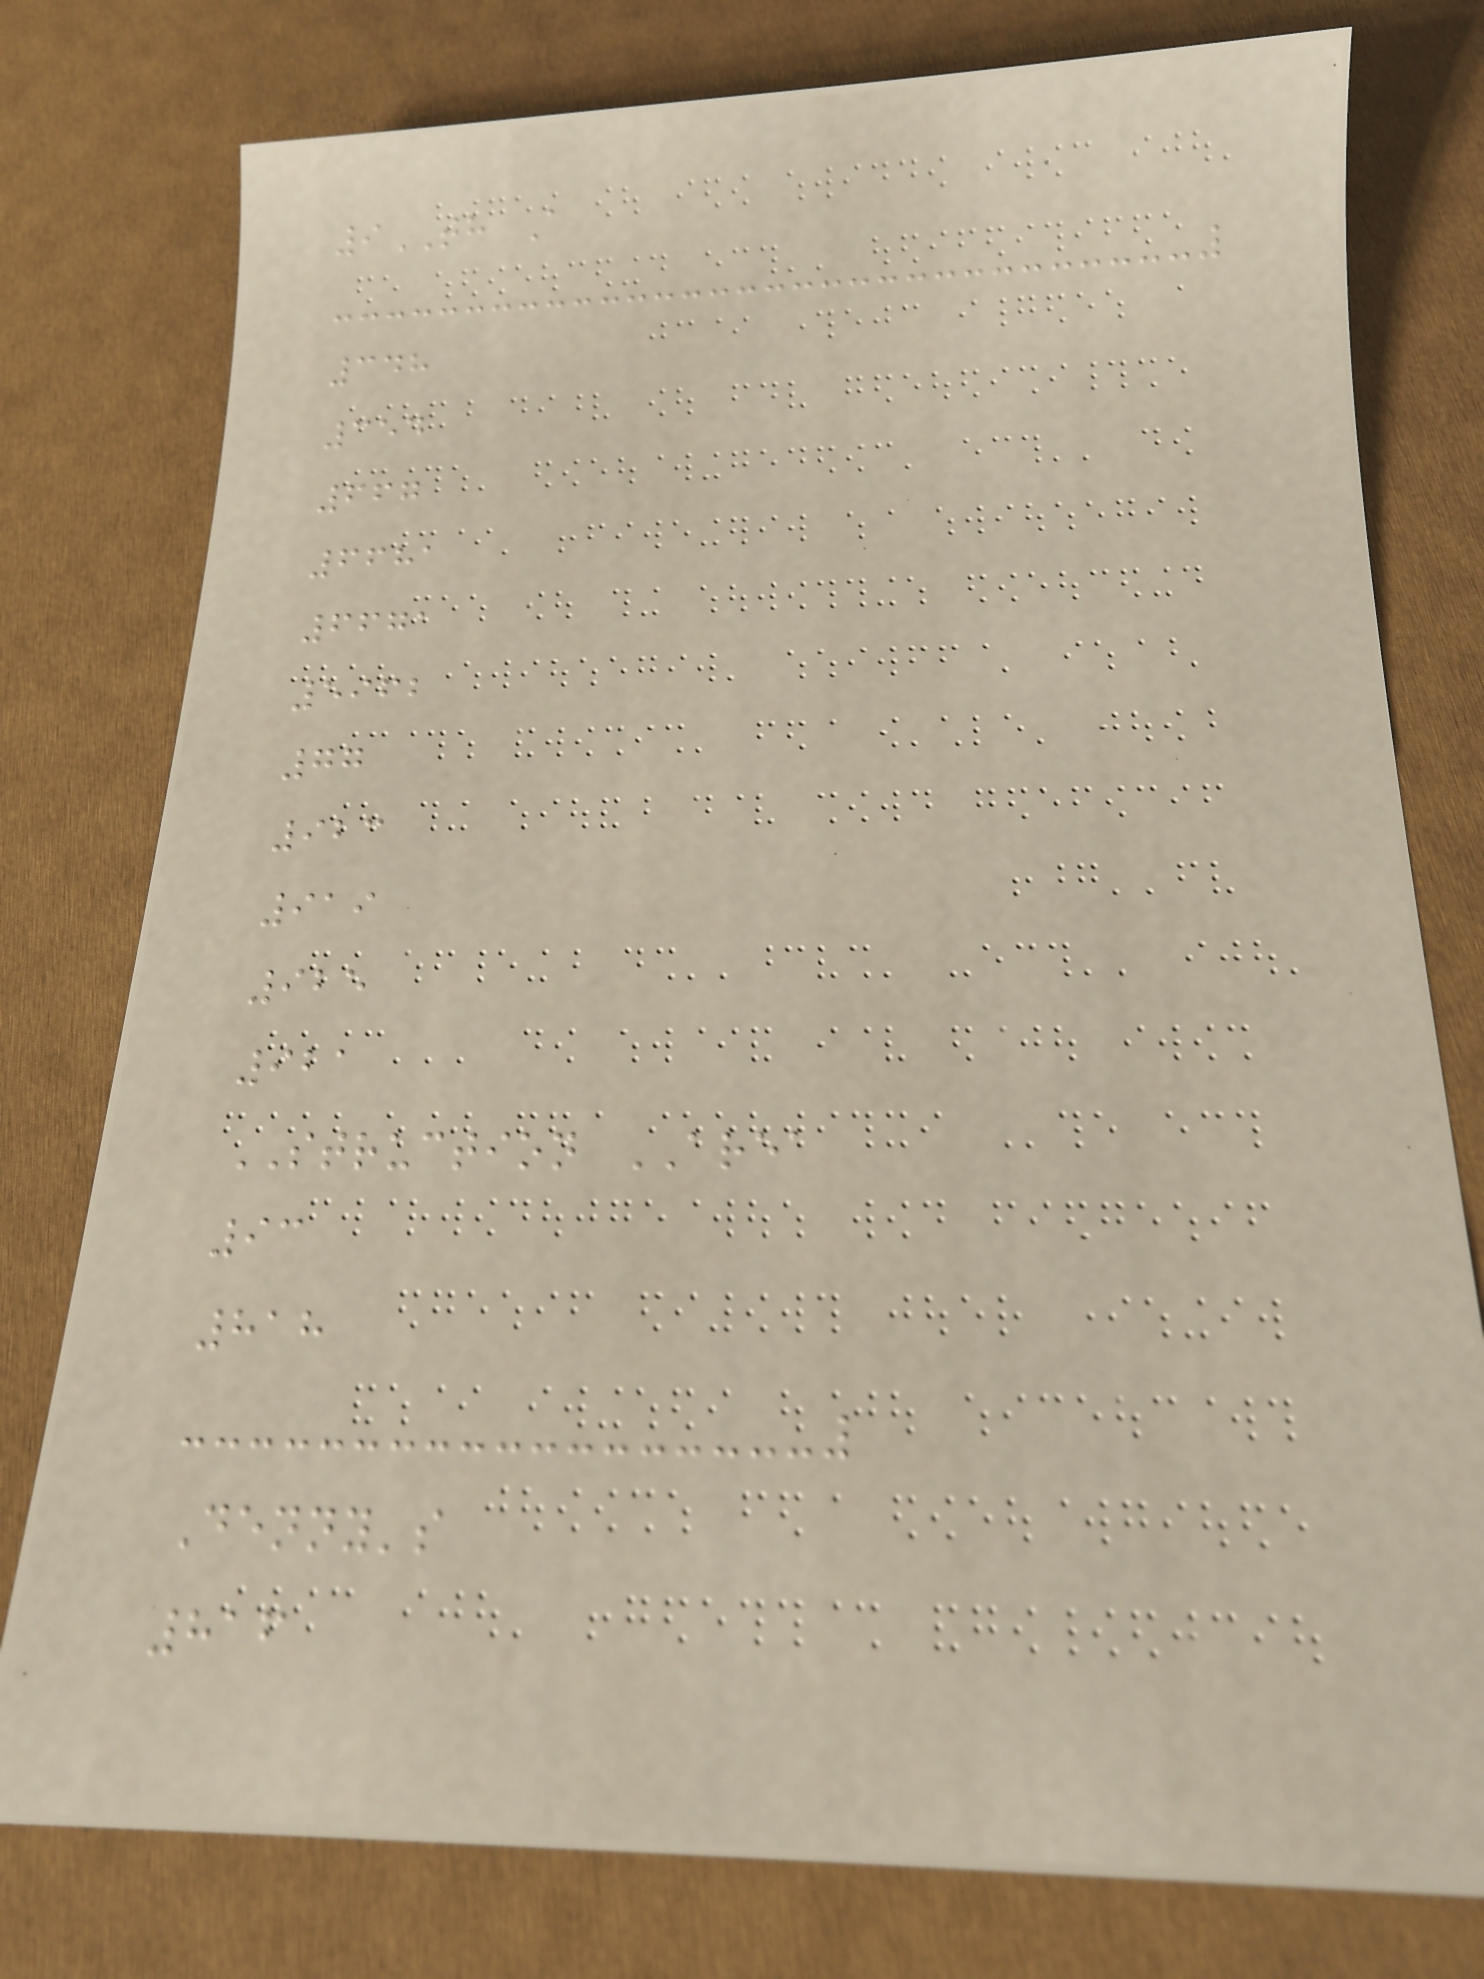9TH A
348
354
667
6681
6671
5962
77
923
919
925
921
STRUCTION AREA
93
818
Denny's
816
